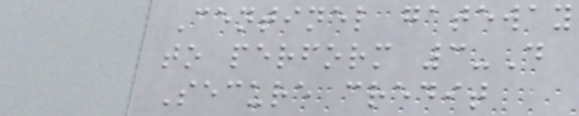Centinel gateway
to perform 3-D
Secure credit
